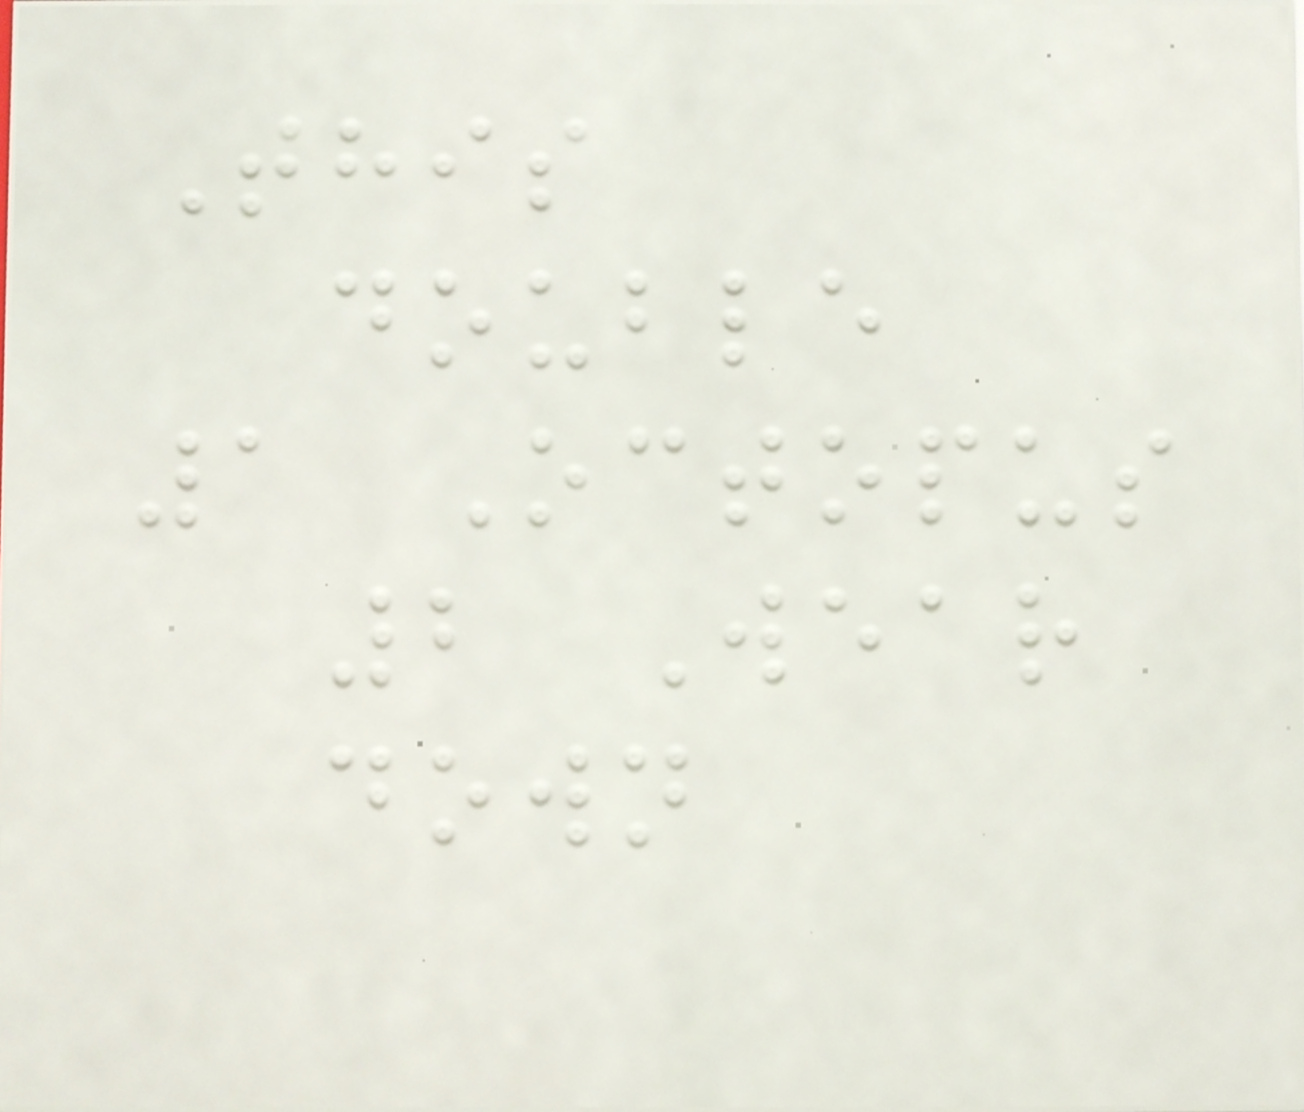This
double
1 Octopus
2 Wear
down
